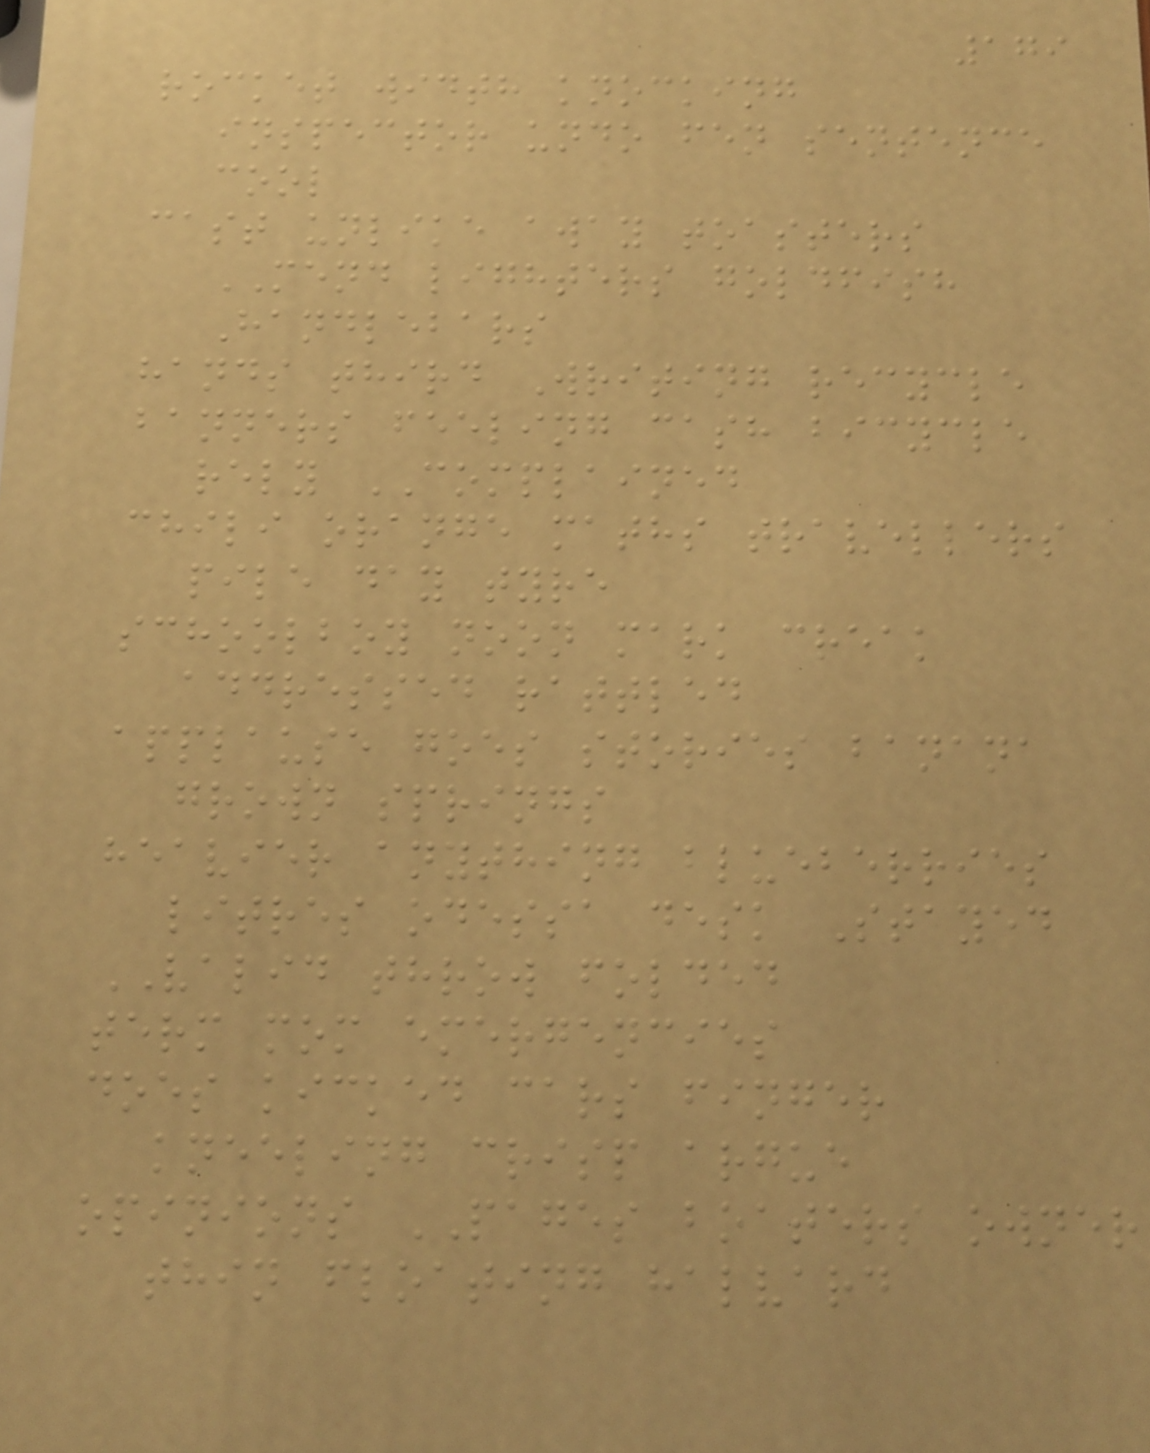179
rocket width knocking
inspector undo fen sentence
cool
cast unlike away toasters
MEND lighters goldfish
Handlebars
hands third Writing recycle
banners feeling cash bicycle
rely COMPLAINED
chili orange maths travellers
pile day tyre
schoolboy noon mark creak
addressed rattled
applause goes stories banana
grown springs
heavier anything blueberries
litres odessa desk Stayed
VALID throw folded
term mom emergencies
does kicked cars finger
kneeling crisp argue
opinions PAGES boaters owner
thin floating halvard
